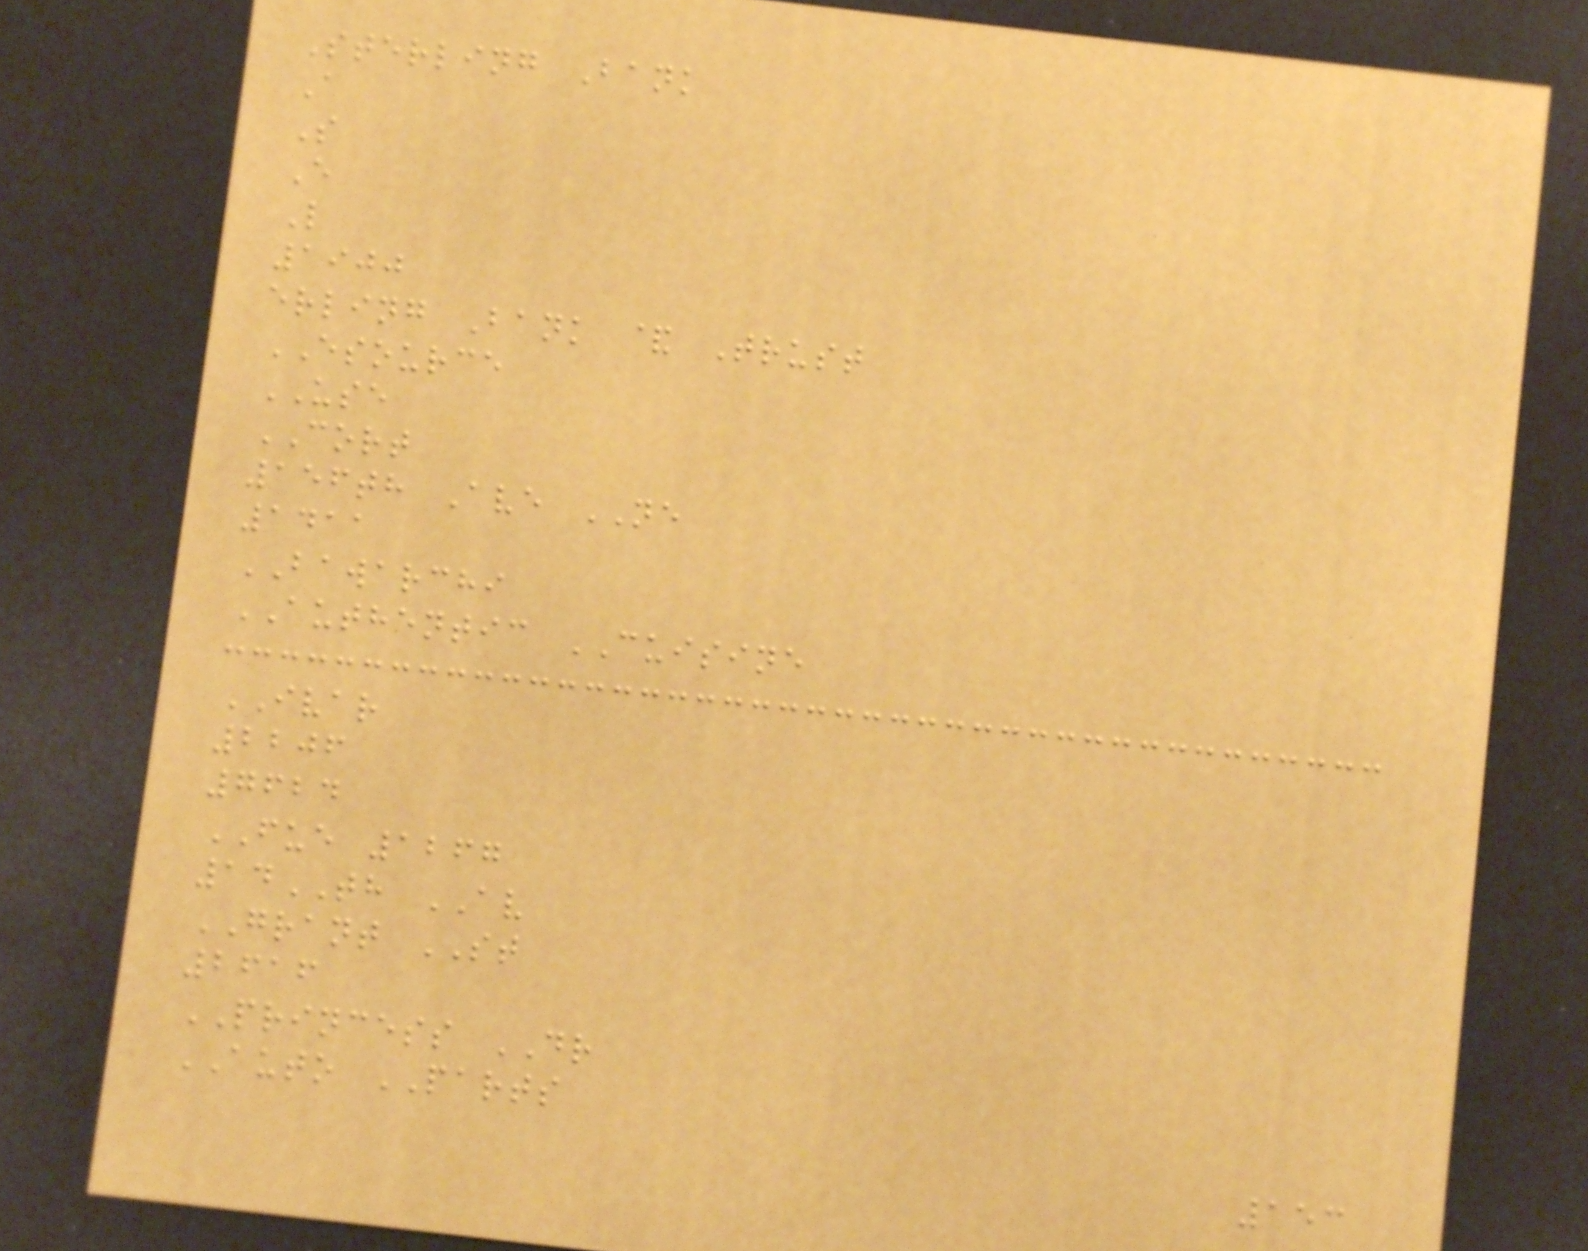Sterling Bank
A
S
E
L
1900
erling Bank & Trust
ESOURCE
USE
CORT
156th Ave NE
1411
BAWARCHI
AUTHENTIC CUISINE
IVAR
2206
7624
FUE 1267
14TH AV
GRANT ST
2616
PRINCESS DR
AUTO PARTS
153
